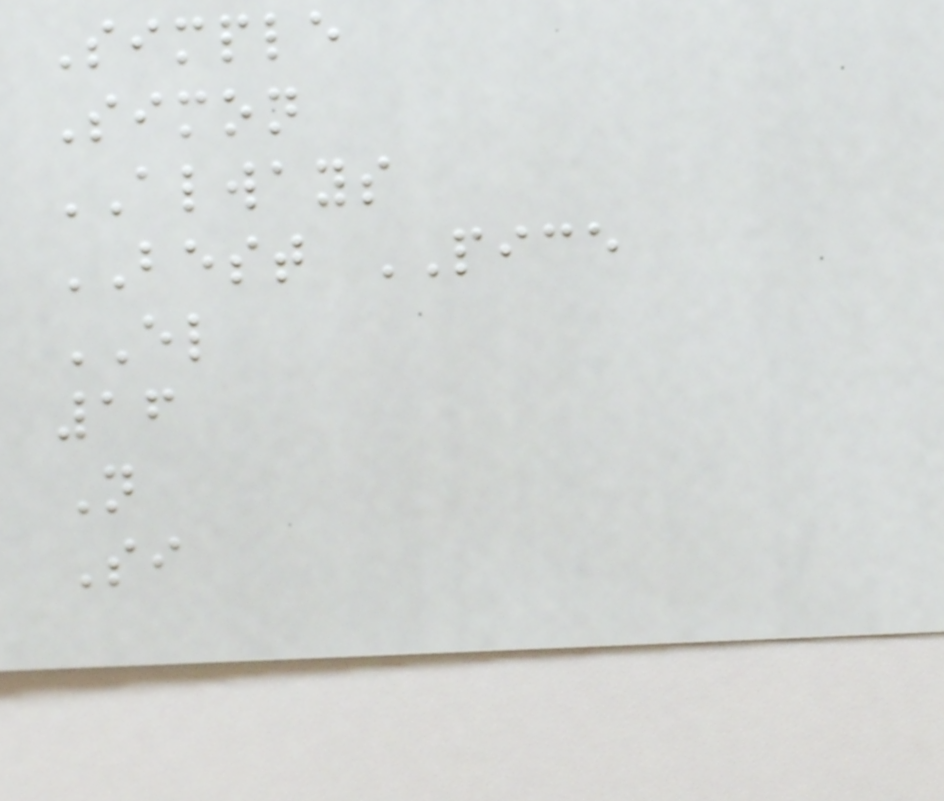Simple
Simon
ALWAYS
BEST PICE
EL
16
N
Si
